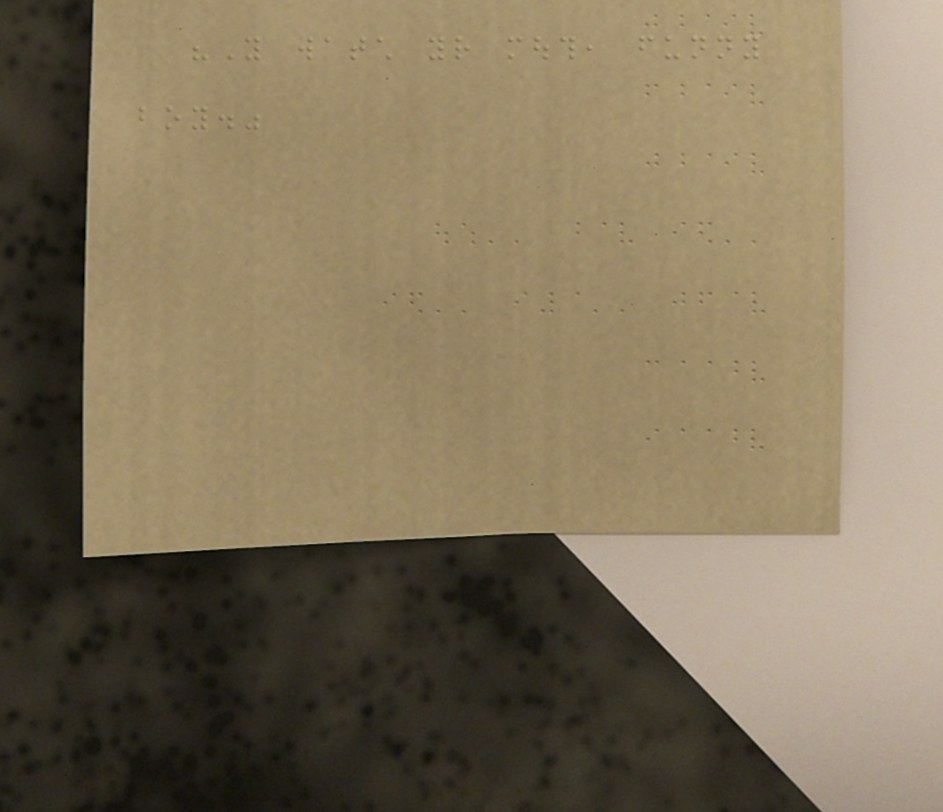"You watch your mouth, funny
boy."
